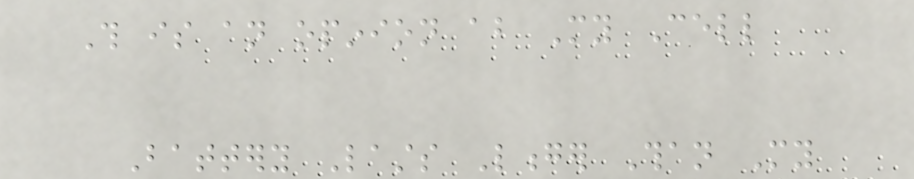This is an opinion about My Cell
Battery Lasts Longer Than My
